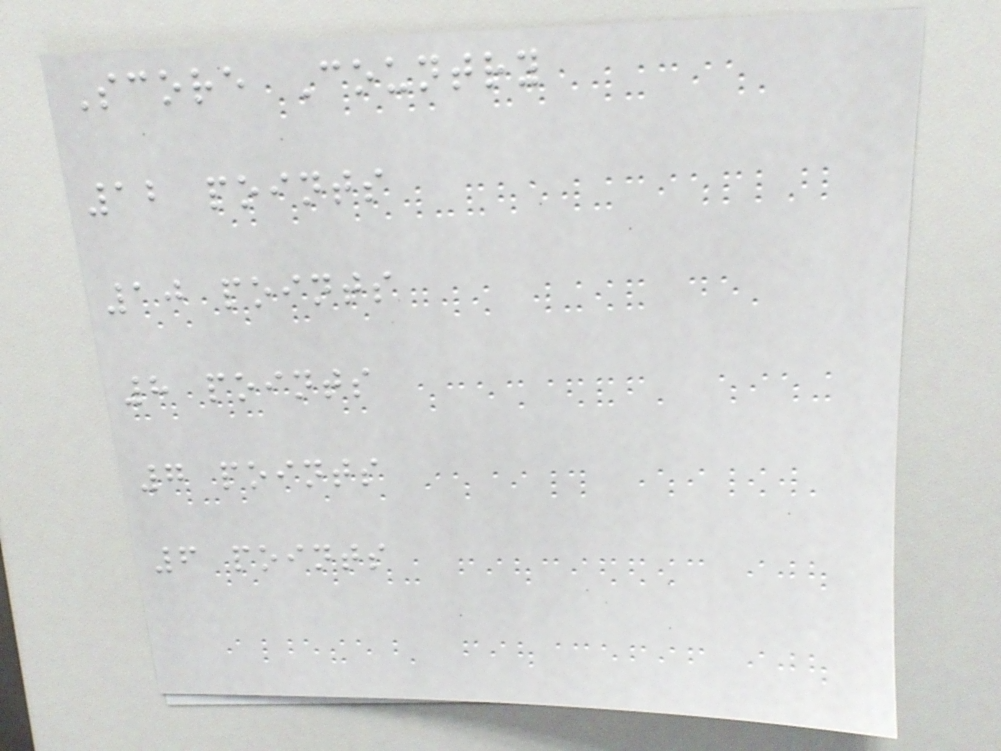Score Country
12 points
10 points
8 points
7 points
6 points
